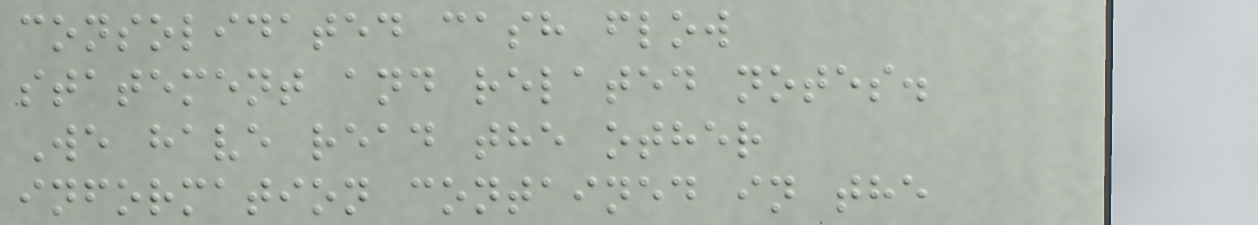consolidated cash flow
statement and related notes.
We have read the other
information contained in the
